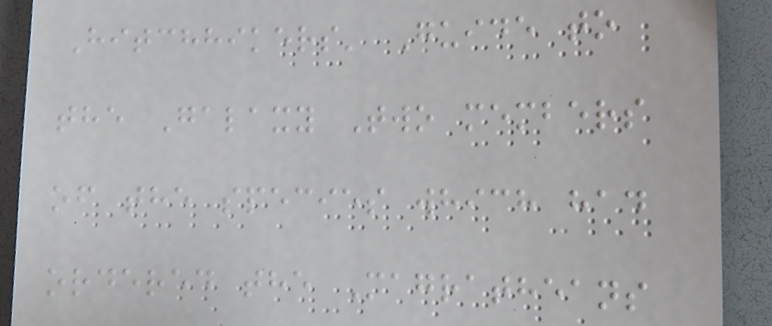Hitchhikers' Guide to
the Galaxy Two members
of the species which had
ordered the Magratheans
